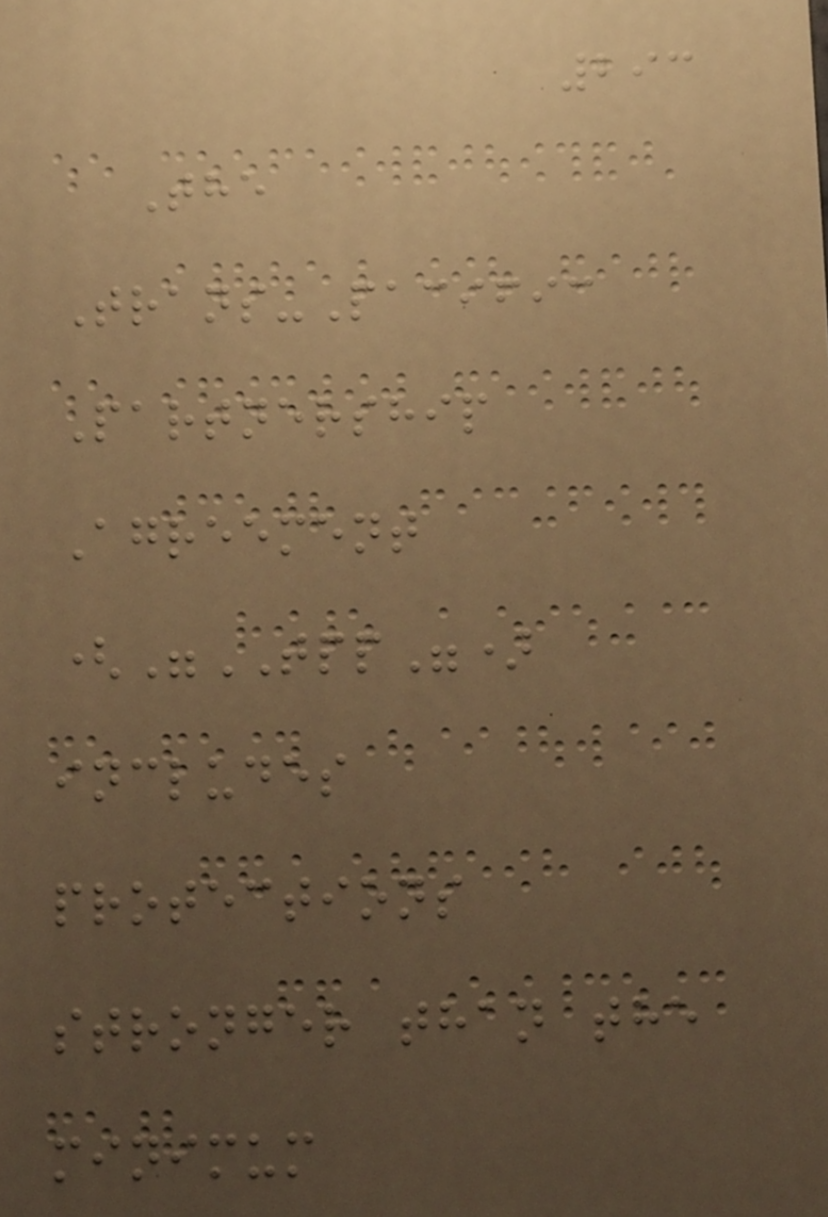293
The
Trans-Pacific
Partnership
Agreement
("TPP")
includes
protections
stronger than the
minimum
